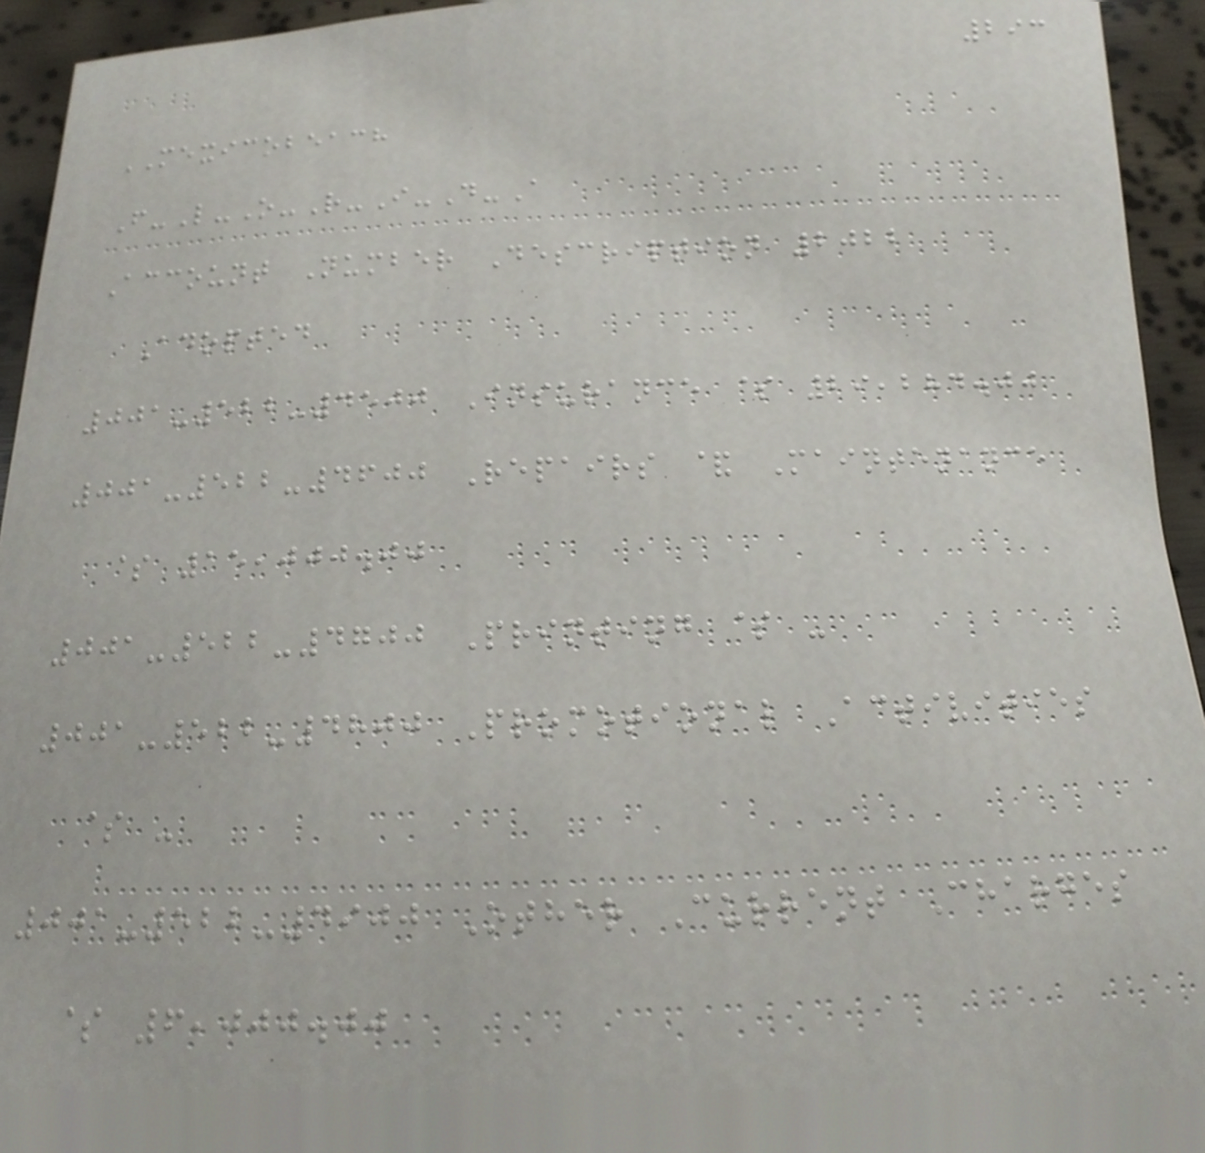293
MEXICOBEACH
F-L-O-R-I-D-A
Account Number Description 2022
Adopted
001-522-4500 Insurance $ 29,284.00
001-522-4600 Repairs & Maintenance
$ 15,000.00
001-522-4700 Printing $ -
001-522-4800 Promotional Activities
$ -
001-522-4900 Other Current Charges
$ 6,000.00
